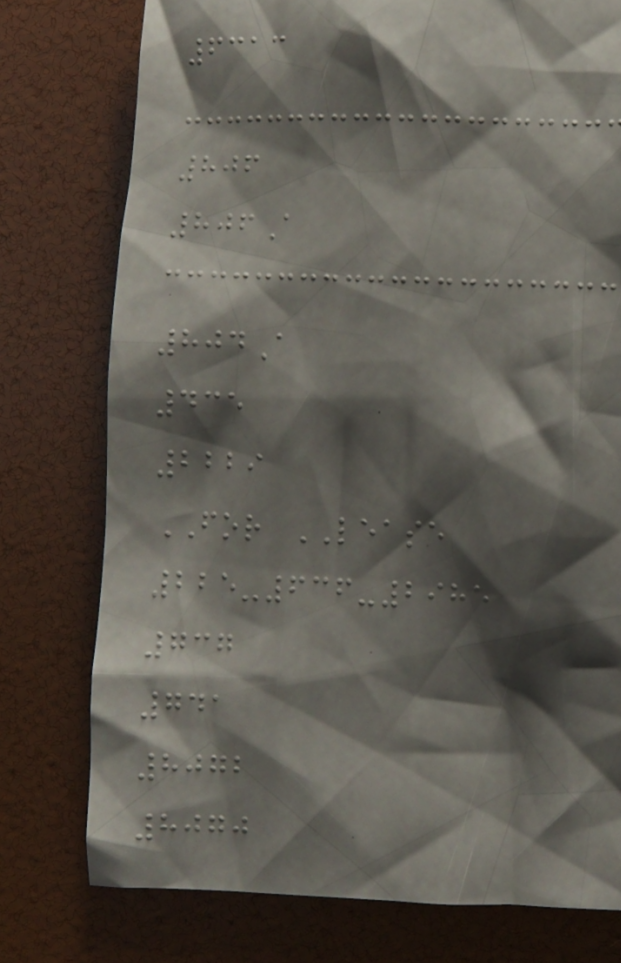6313
806
806A
804A
435
2229
FOR LEASE
225-636-2985
737
741
8072
8070
